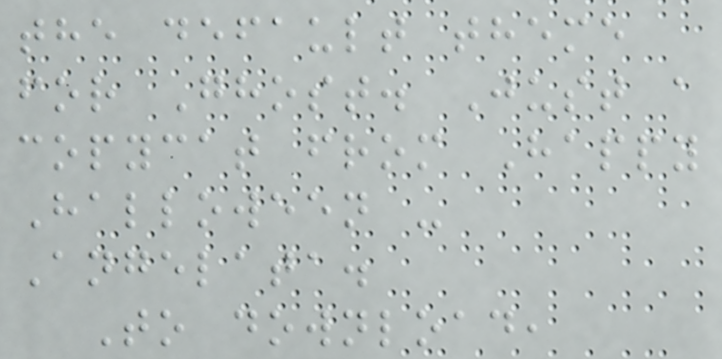the default theme
for Ghost. Just a
copycat from Happy
Halloween -
Angelata.
To download,
